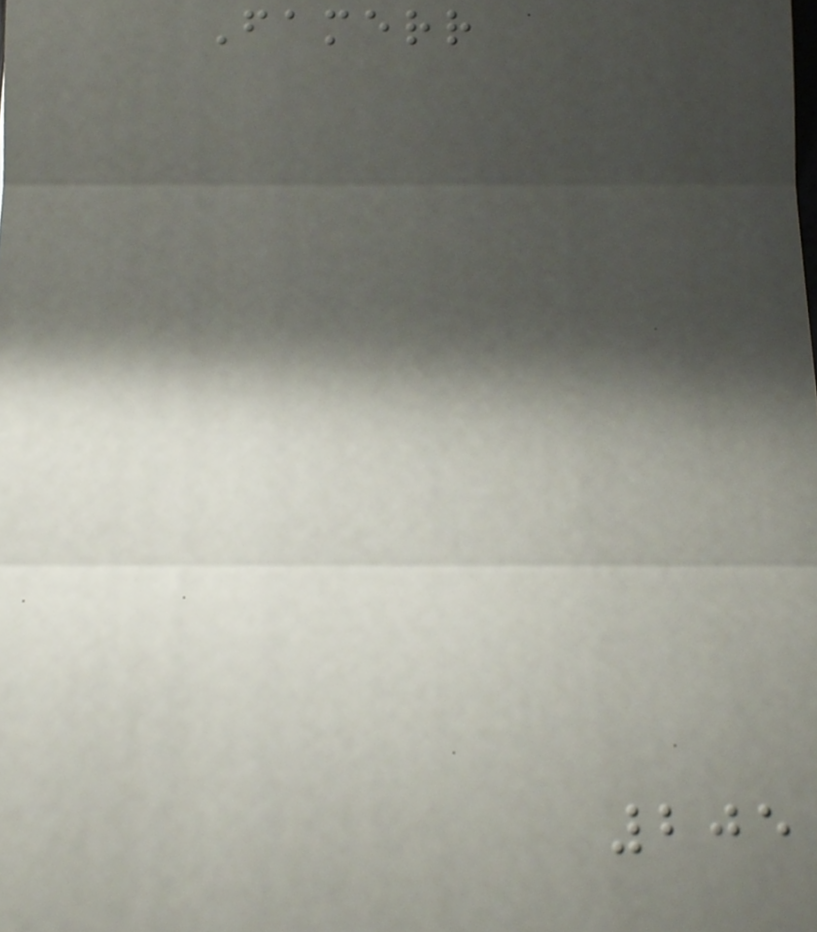Famerr
205
